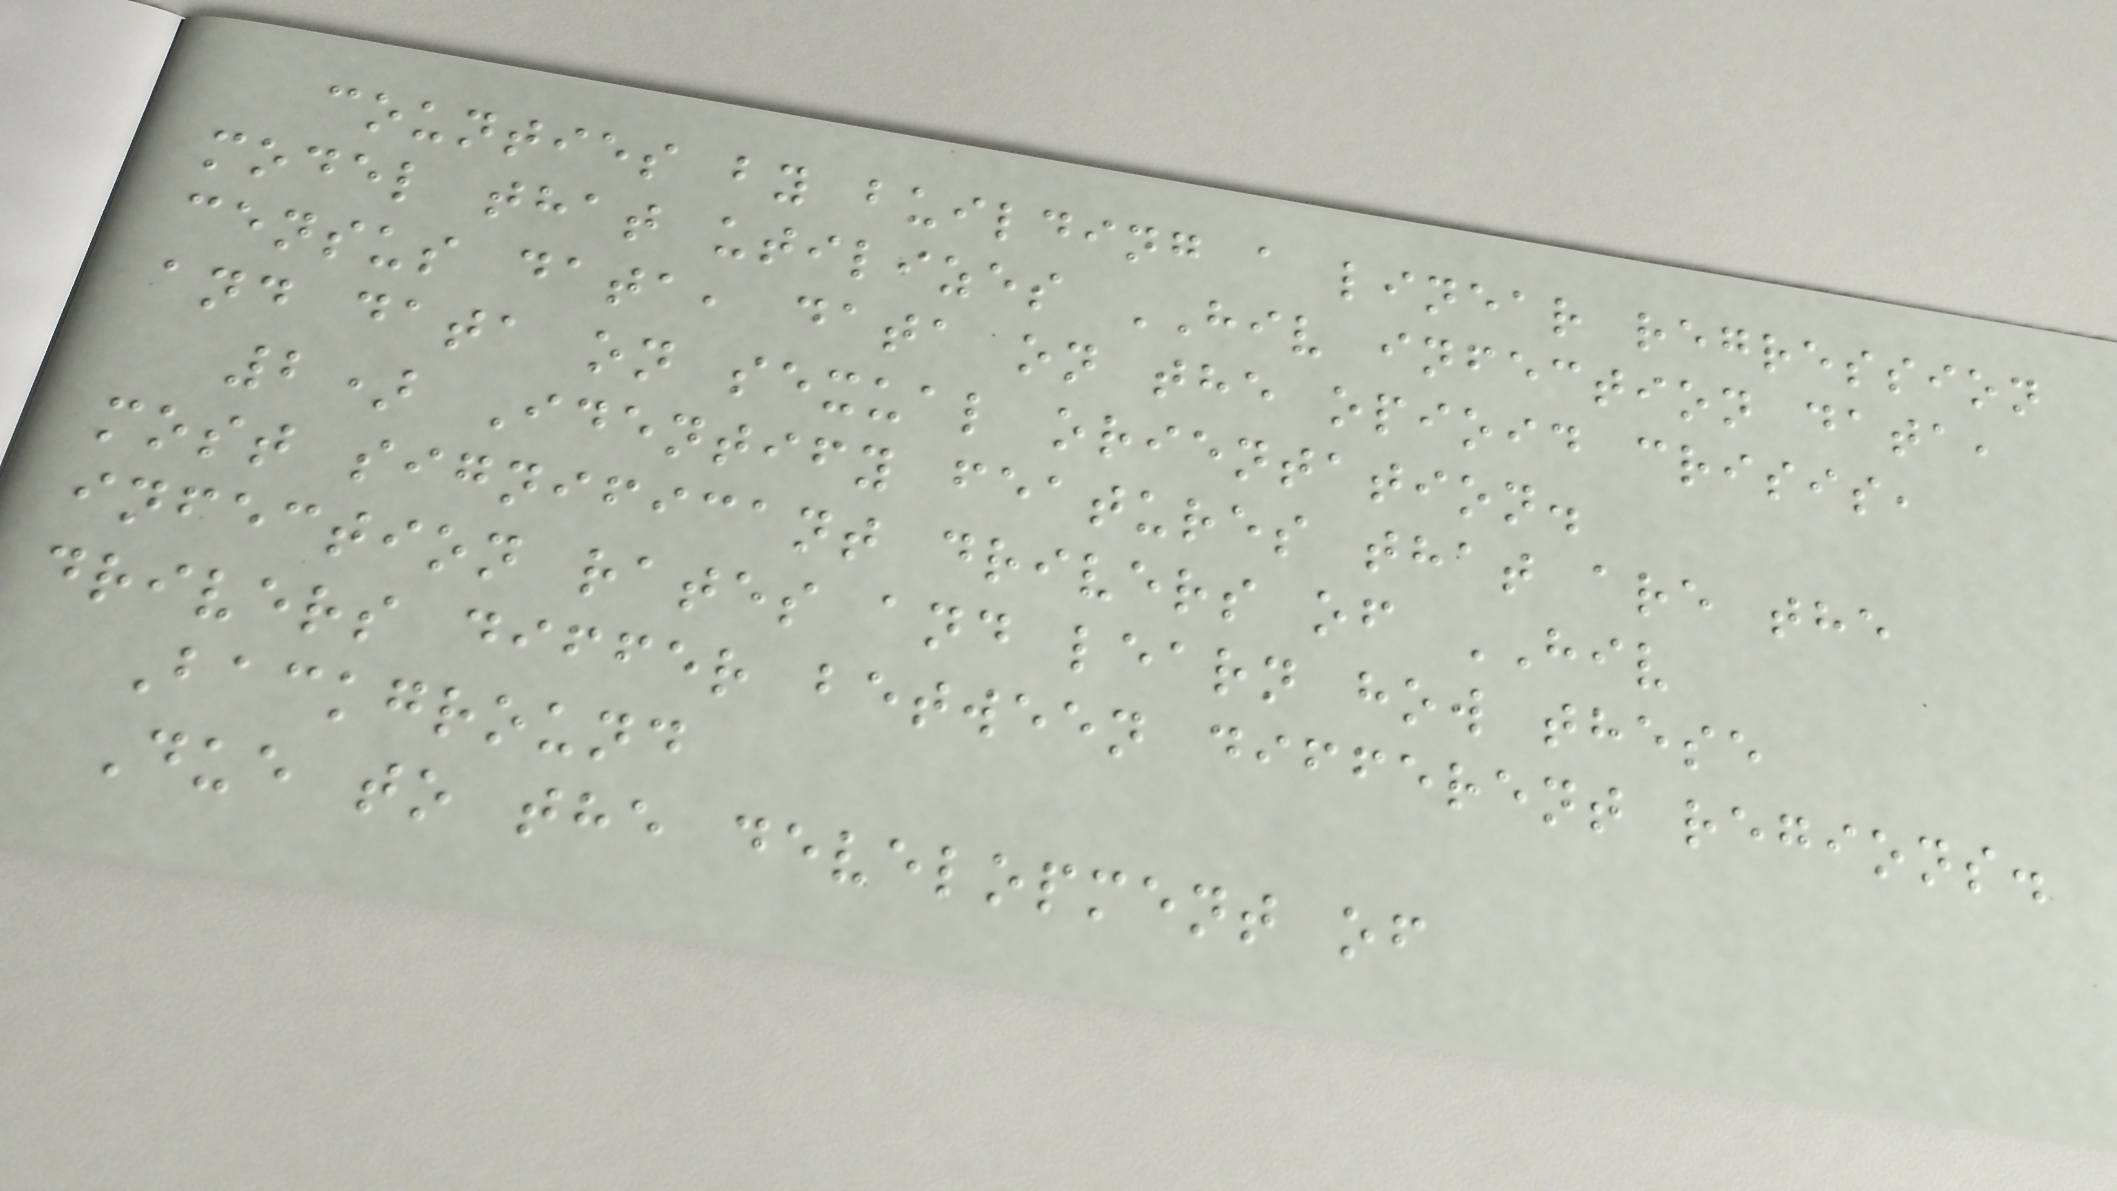counties by building a linear regression
model that utilizes HIV infection data,
census data, data on the opioid crisis,
and data on sexual orientation.
2) Identify features that are the
most significant drivers of HIV
infection rates and learn how these
drivers differ between different regions.
Background
Due to the development of
